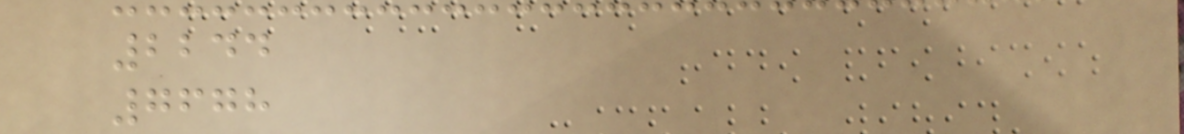2244
7678
